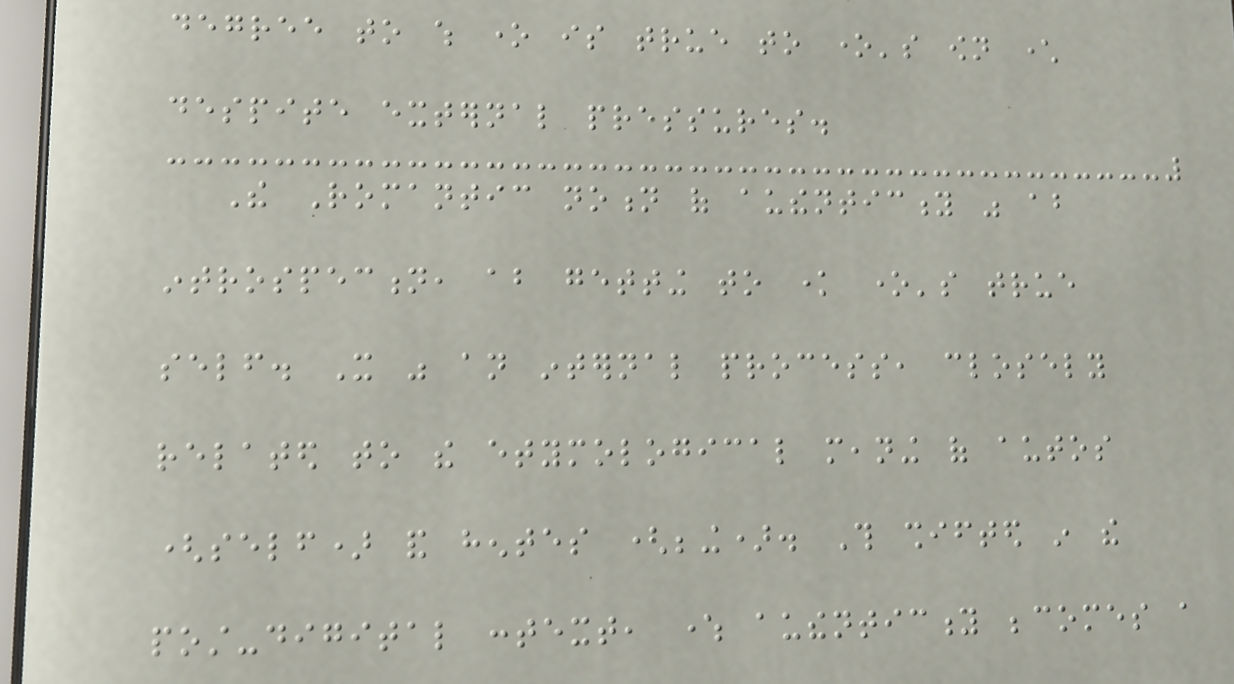degree to which one is true to one's own character
despite external pressures.
The Romantic notion of authenticity was about
introspection, about getting to know one's true
self. It was an internal process, closely
related to the etymological meaning of autos
(self) and hentes (being). This shifted in the
post-digital context, where authenticity becomes a
